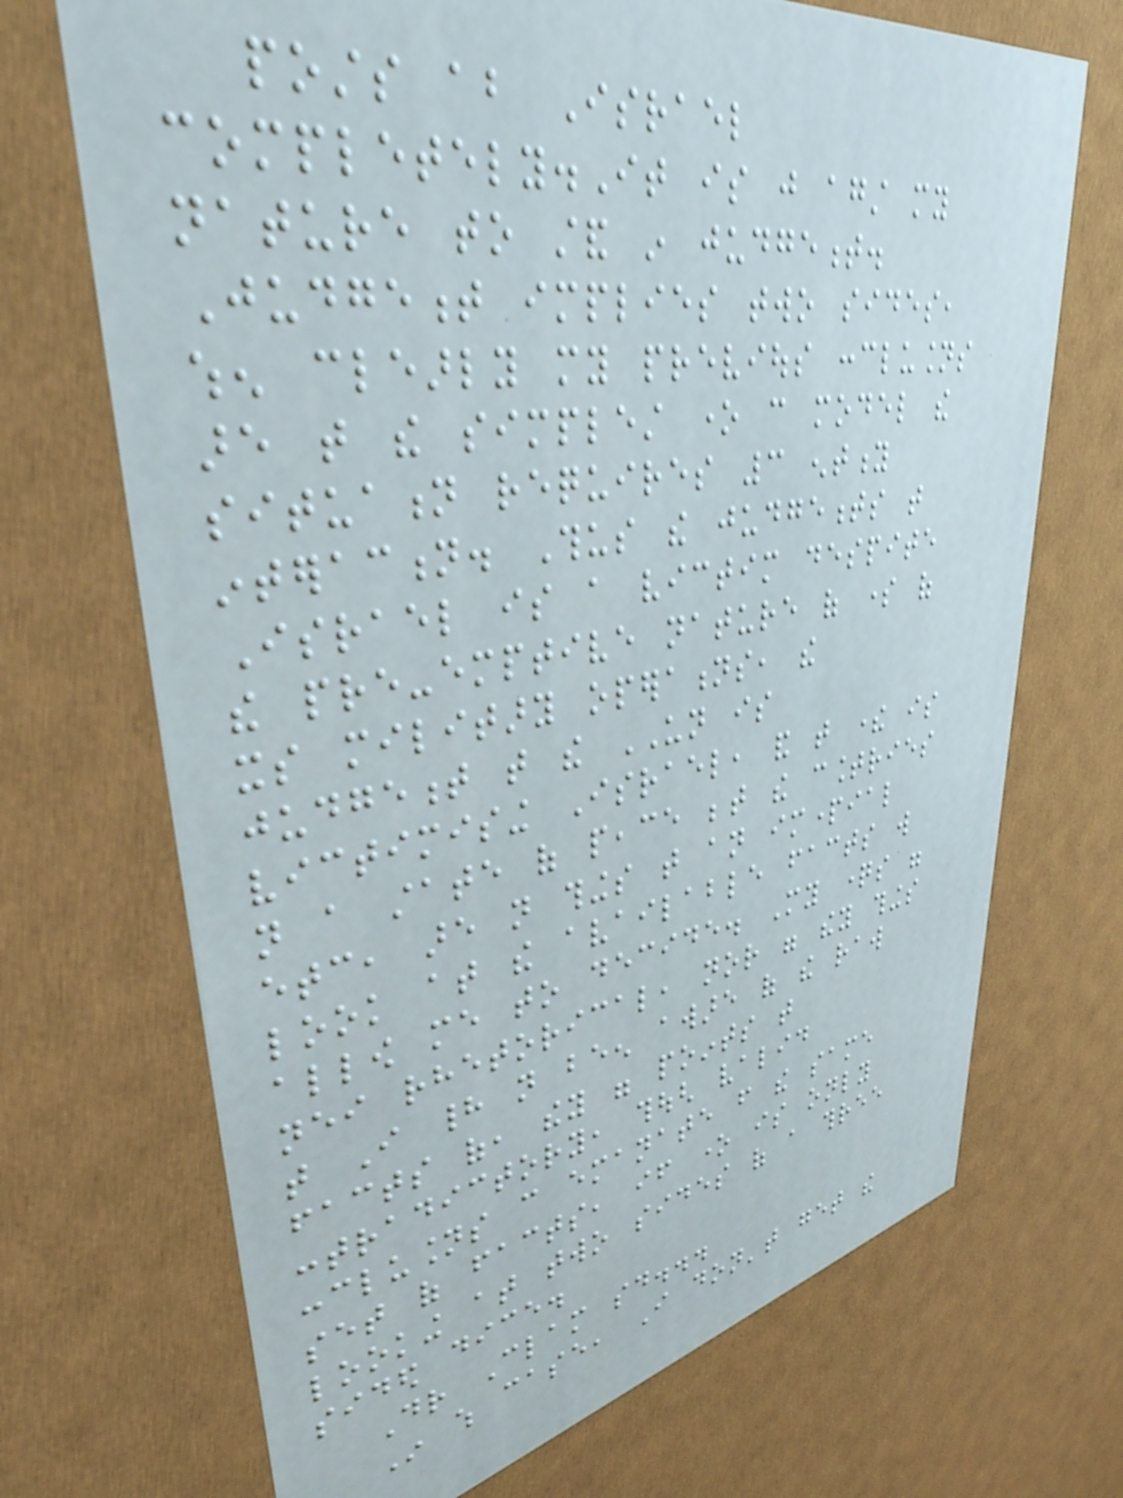posts about Israel
completely.It is just against my
nature to stand in judgement.
Judgement implies two sides,
when clearly my previous conclusions
are that the simplest one can model the
situation requires 3 entity
interaction. Thus the judgements that
Israel is a victim despite
the pre-emptive nature of some of
its military operations, the
judgement that the UN is
victimising Israel, and that there is
not a state of peace between the countries
etc, are not things that an impartial
look at the available facts will
allow me to decide. My questions were
neither rhetorical, nor were they things
that I had not been aware of the raw
facts of, they were points that
contradictory, though valid
conclusions can emanate from the same
set of facts, if one is only
looking at two sides of a three
sided dice.
Dr Clam said...
In which case, I don't get the
